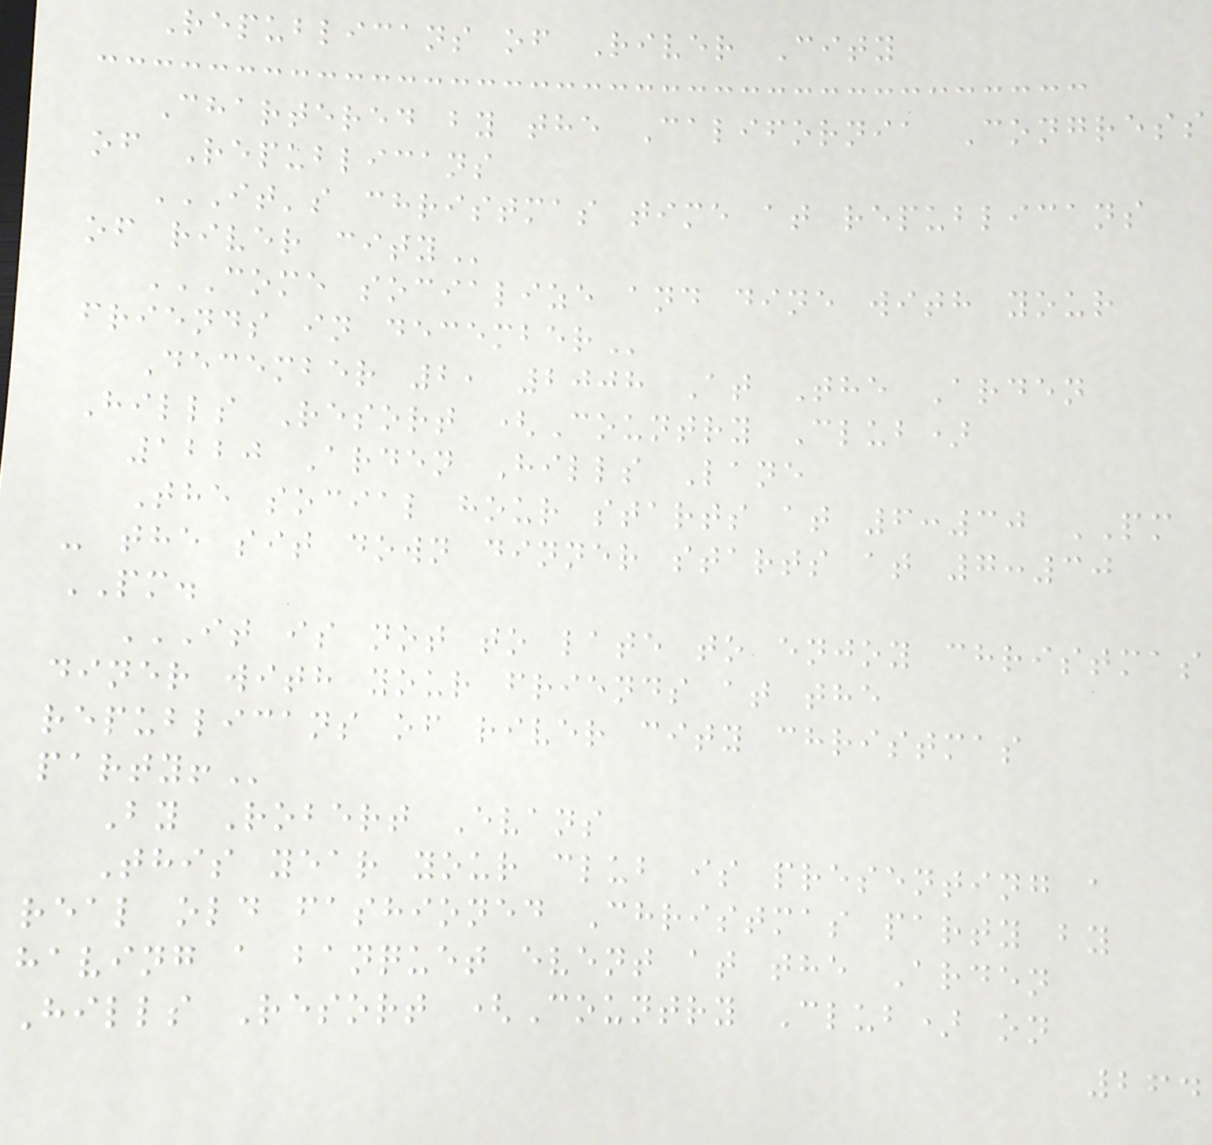Republicans of River City
Chartered by the California Congress
of Republicans
IT'S CHRISTMAS TIME AT REPUBLICANS
OF RIVER CITY
COME SOCIALIZE AND DINE WITH YOUR
FRIENDS IN DECEMBER
December 2, 2008 At The Arden
Hills Resort (Country Club)
1220 Arden Hills Lane
The social hour starts at 6:30 PM
- the sit down dinner starts at 7:30
PM.
IT IS NOT TO LATE TO ENJOY CHRISTMAS
DINER WITH YOUR FRIENDS AT THE
REPUBLICANS OF RIVER CITY CHRISTMAS
PARTY!
By Robert Evans
This year your club is presenting a
real old fashioned Christmas party by
having a banquet event at the Arden
Hills Resort (Country Club) on
264
